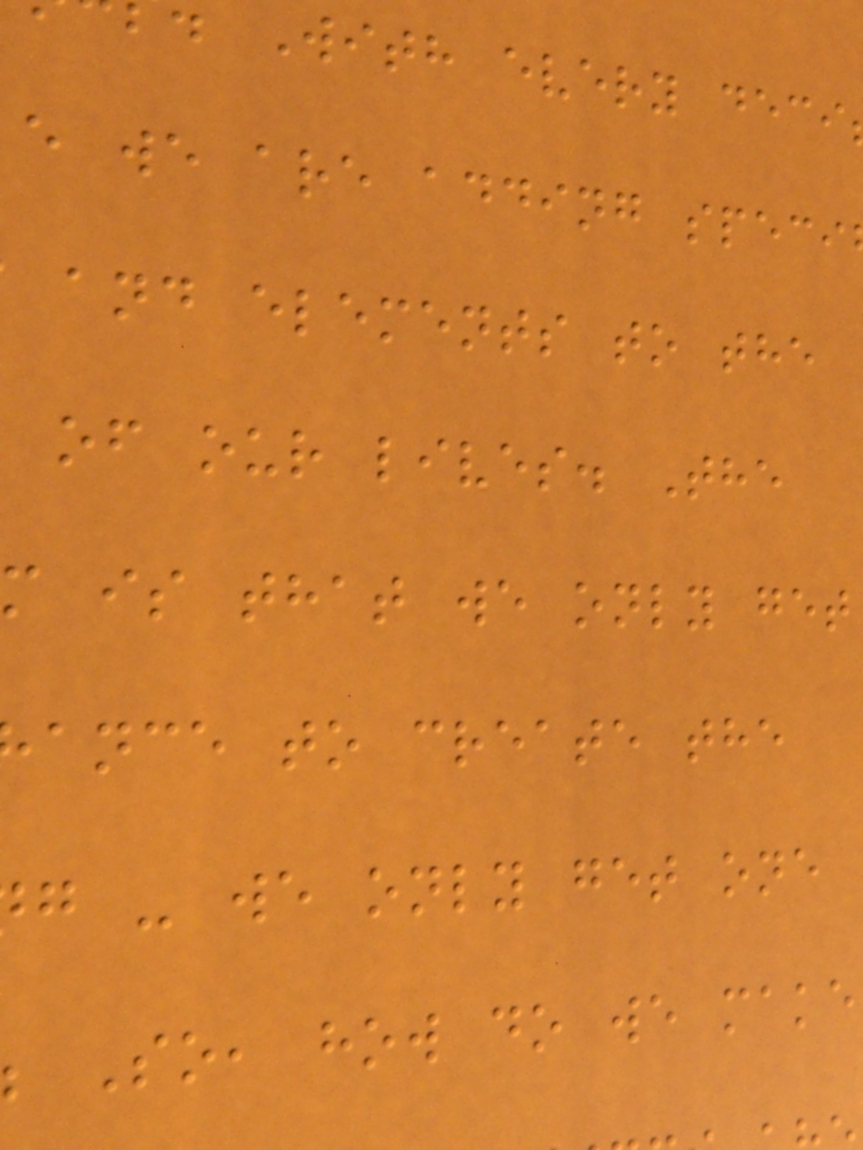With every deci
e we are adding speci
and elements to the
of our lives. The
m is that we only get
ance to create the
g - we only get one
So, how do we make
